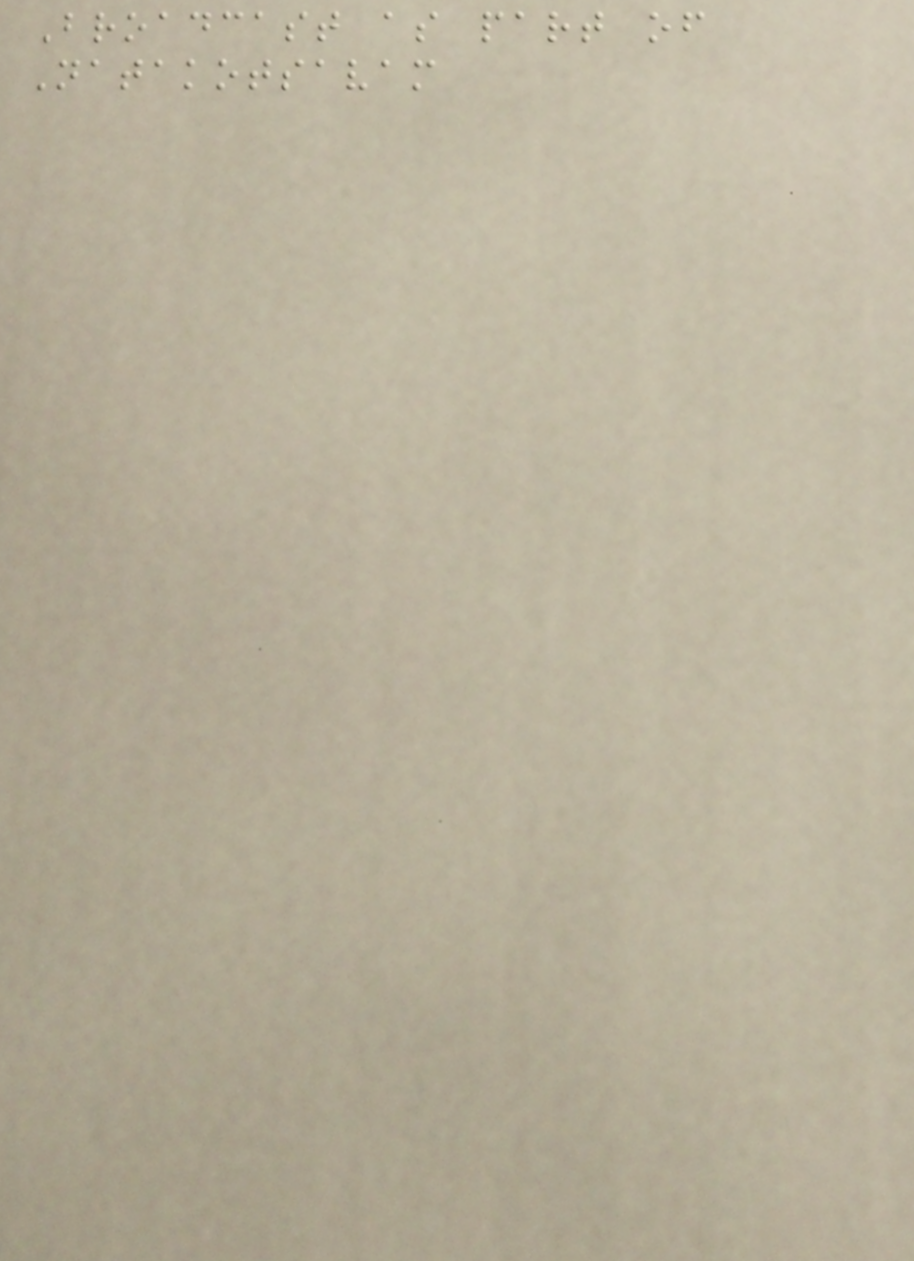Broadcast as part of
Natakotsavam
